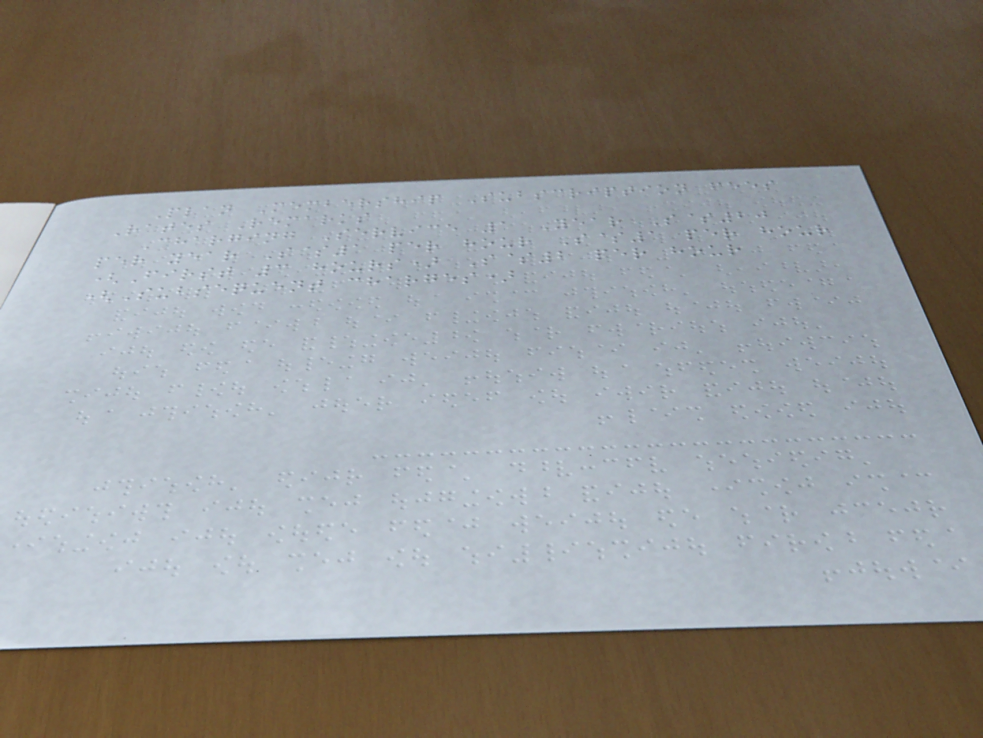Plan Membership Subscription fees
Rates Remarks
Charging Service 1 Year S$20
per year S$1 per hour S$1 per hour
(First 3 hours) S$2 per hour
(Subsequent charges)
